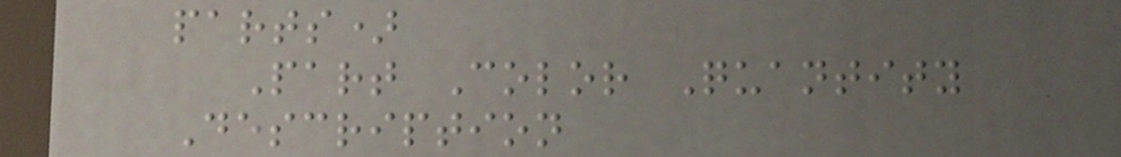parts)
Part Color Quantity
Description
